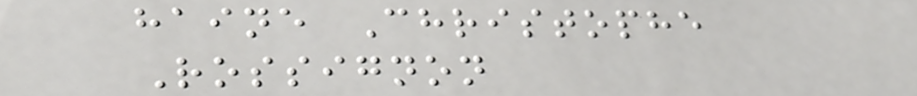haine Christophe
Rossignon
